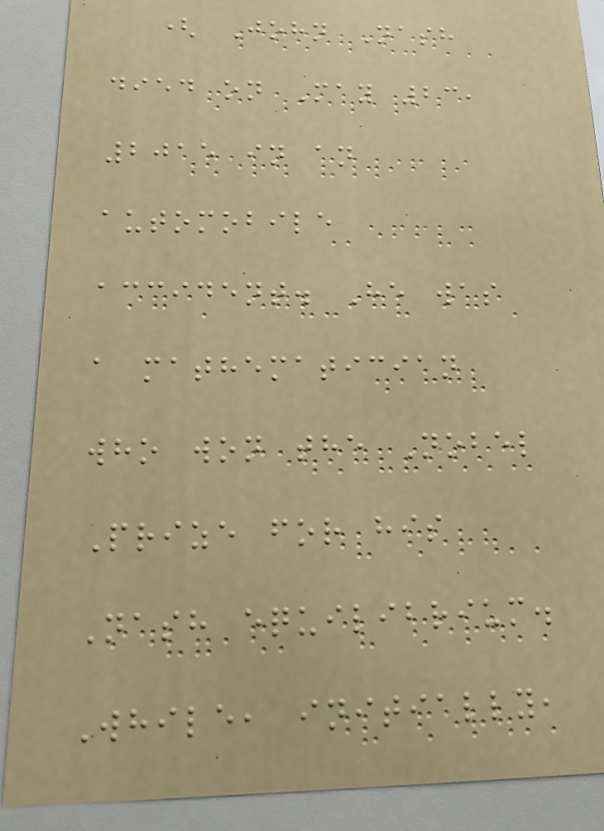( John Nash
died on May 23,
2015 in an
automobile
accident. He was
a mathematician
who won the Nobel
Prize for his
Nash equilibrium.
While, initially,
